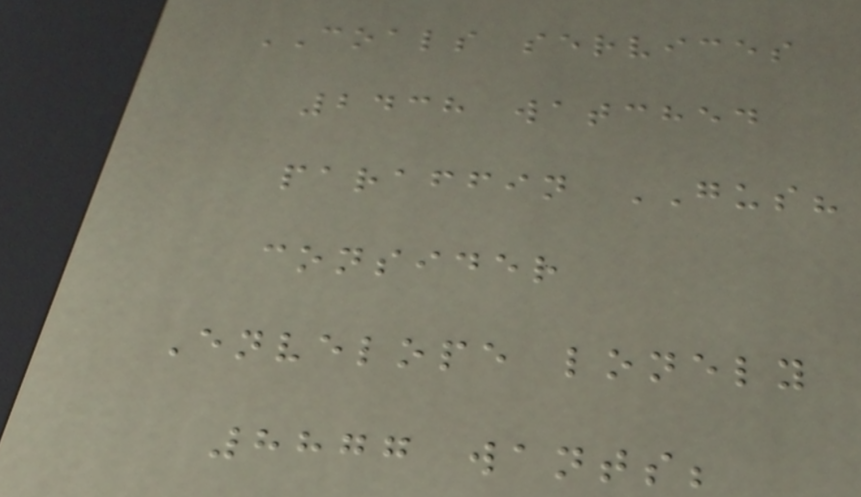COALS services
2438 watched
paraffin GUS?
consider
Envelope lonely
8877 wants;
